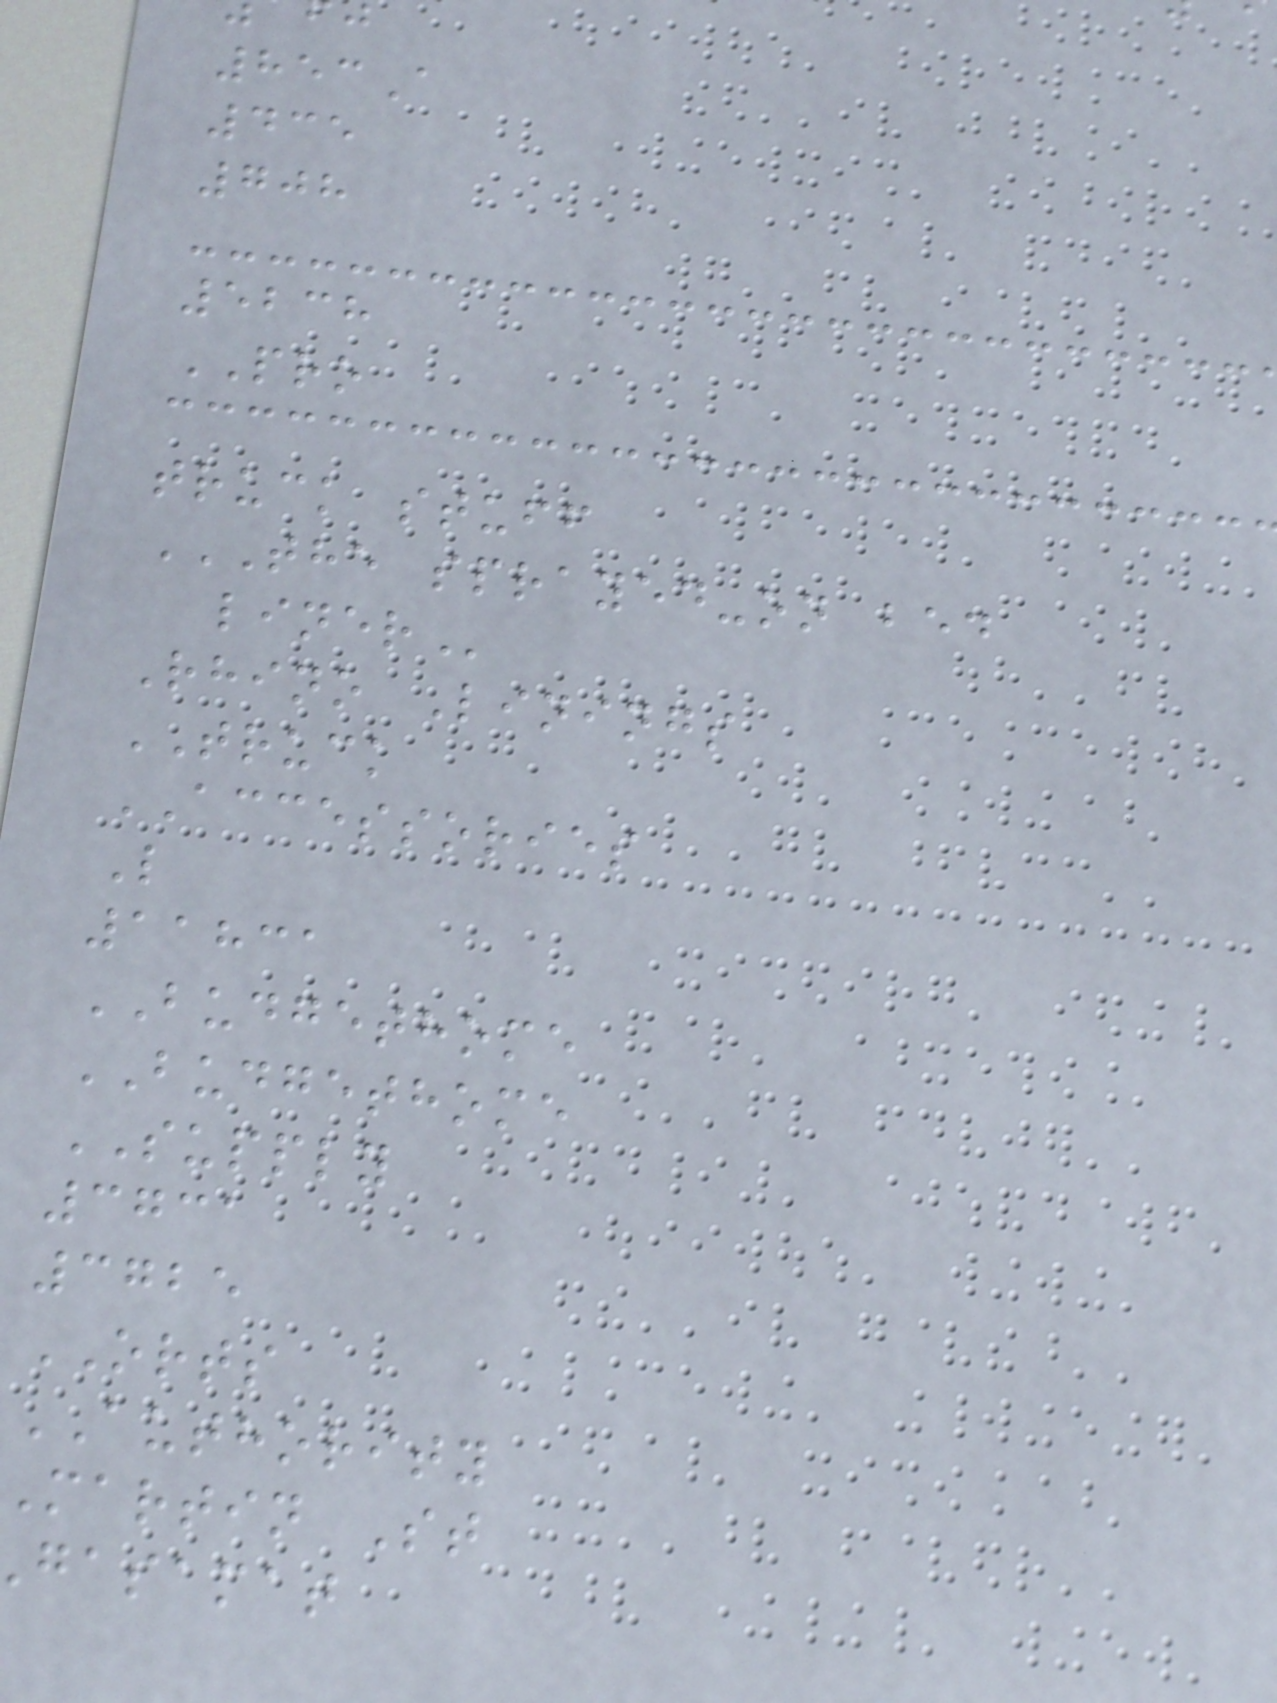853A
435
708
5238
PRO
truck stuff
THE SPRAYED-ON BED
Rhino Linings
TRUCK
ACCESSORIES
L
11831
BUDGETHOME
BUDGETHOME
SUPPLY
3731
3725
ORTS
AUTHORITY
martin St
gasamat
